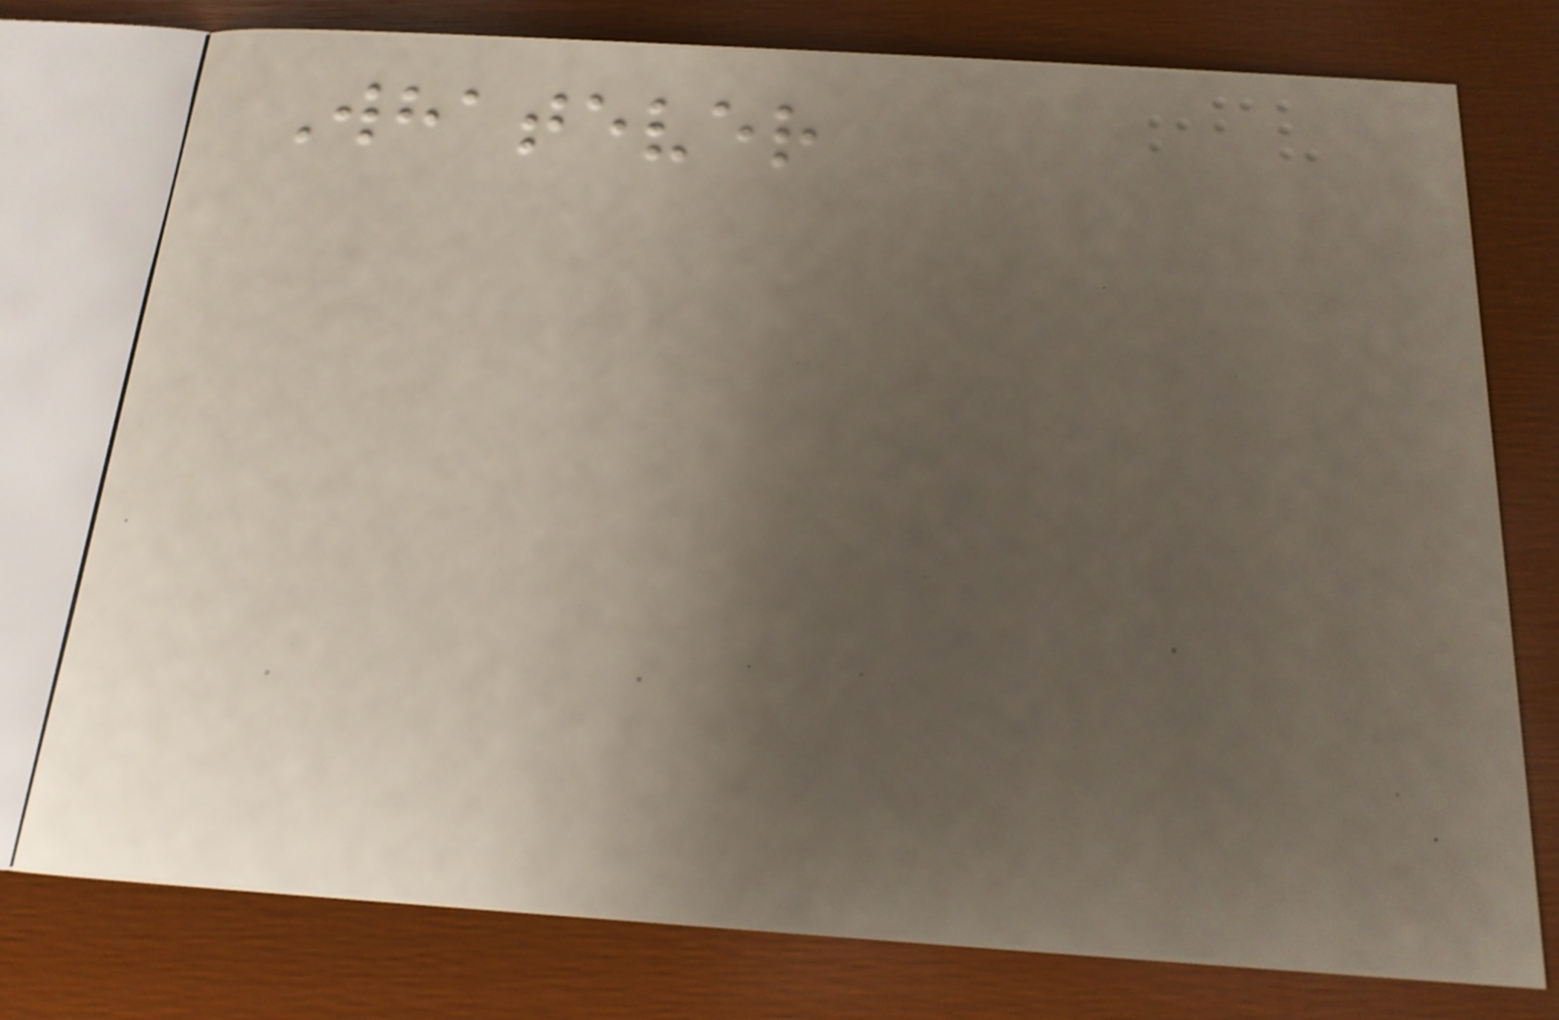Whatever
